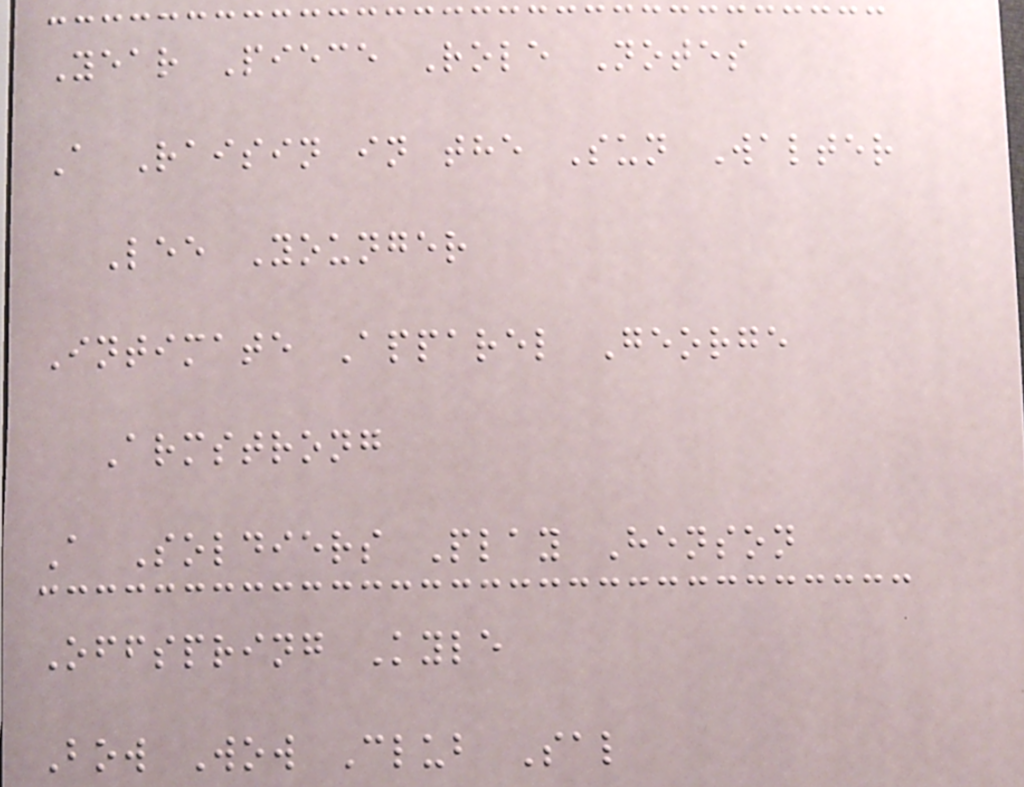Year Piece Role Notes
A Raisin in the Sun Walter
Lee Younger
Intimate Apparel George
Armstrong
A Soldiers Play Henson
Offspring Kyle
Bow Wow Club Sal
